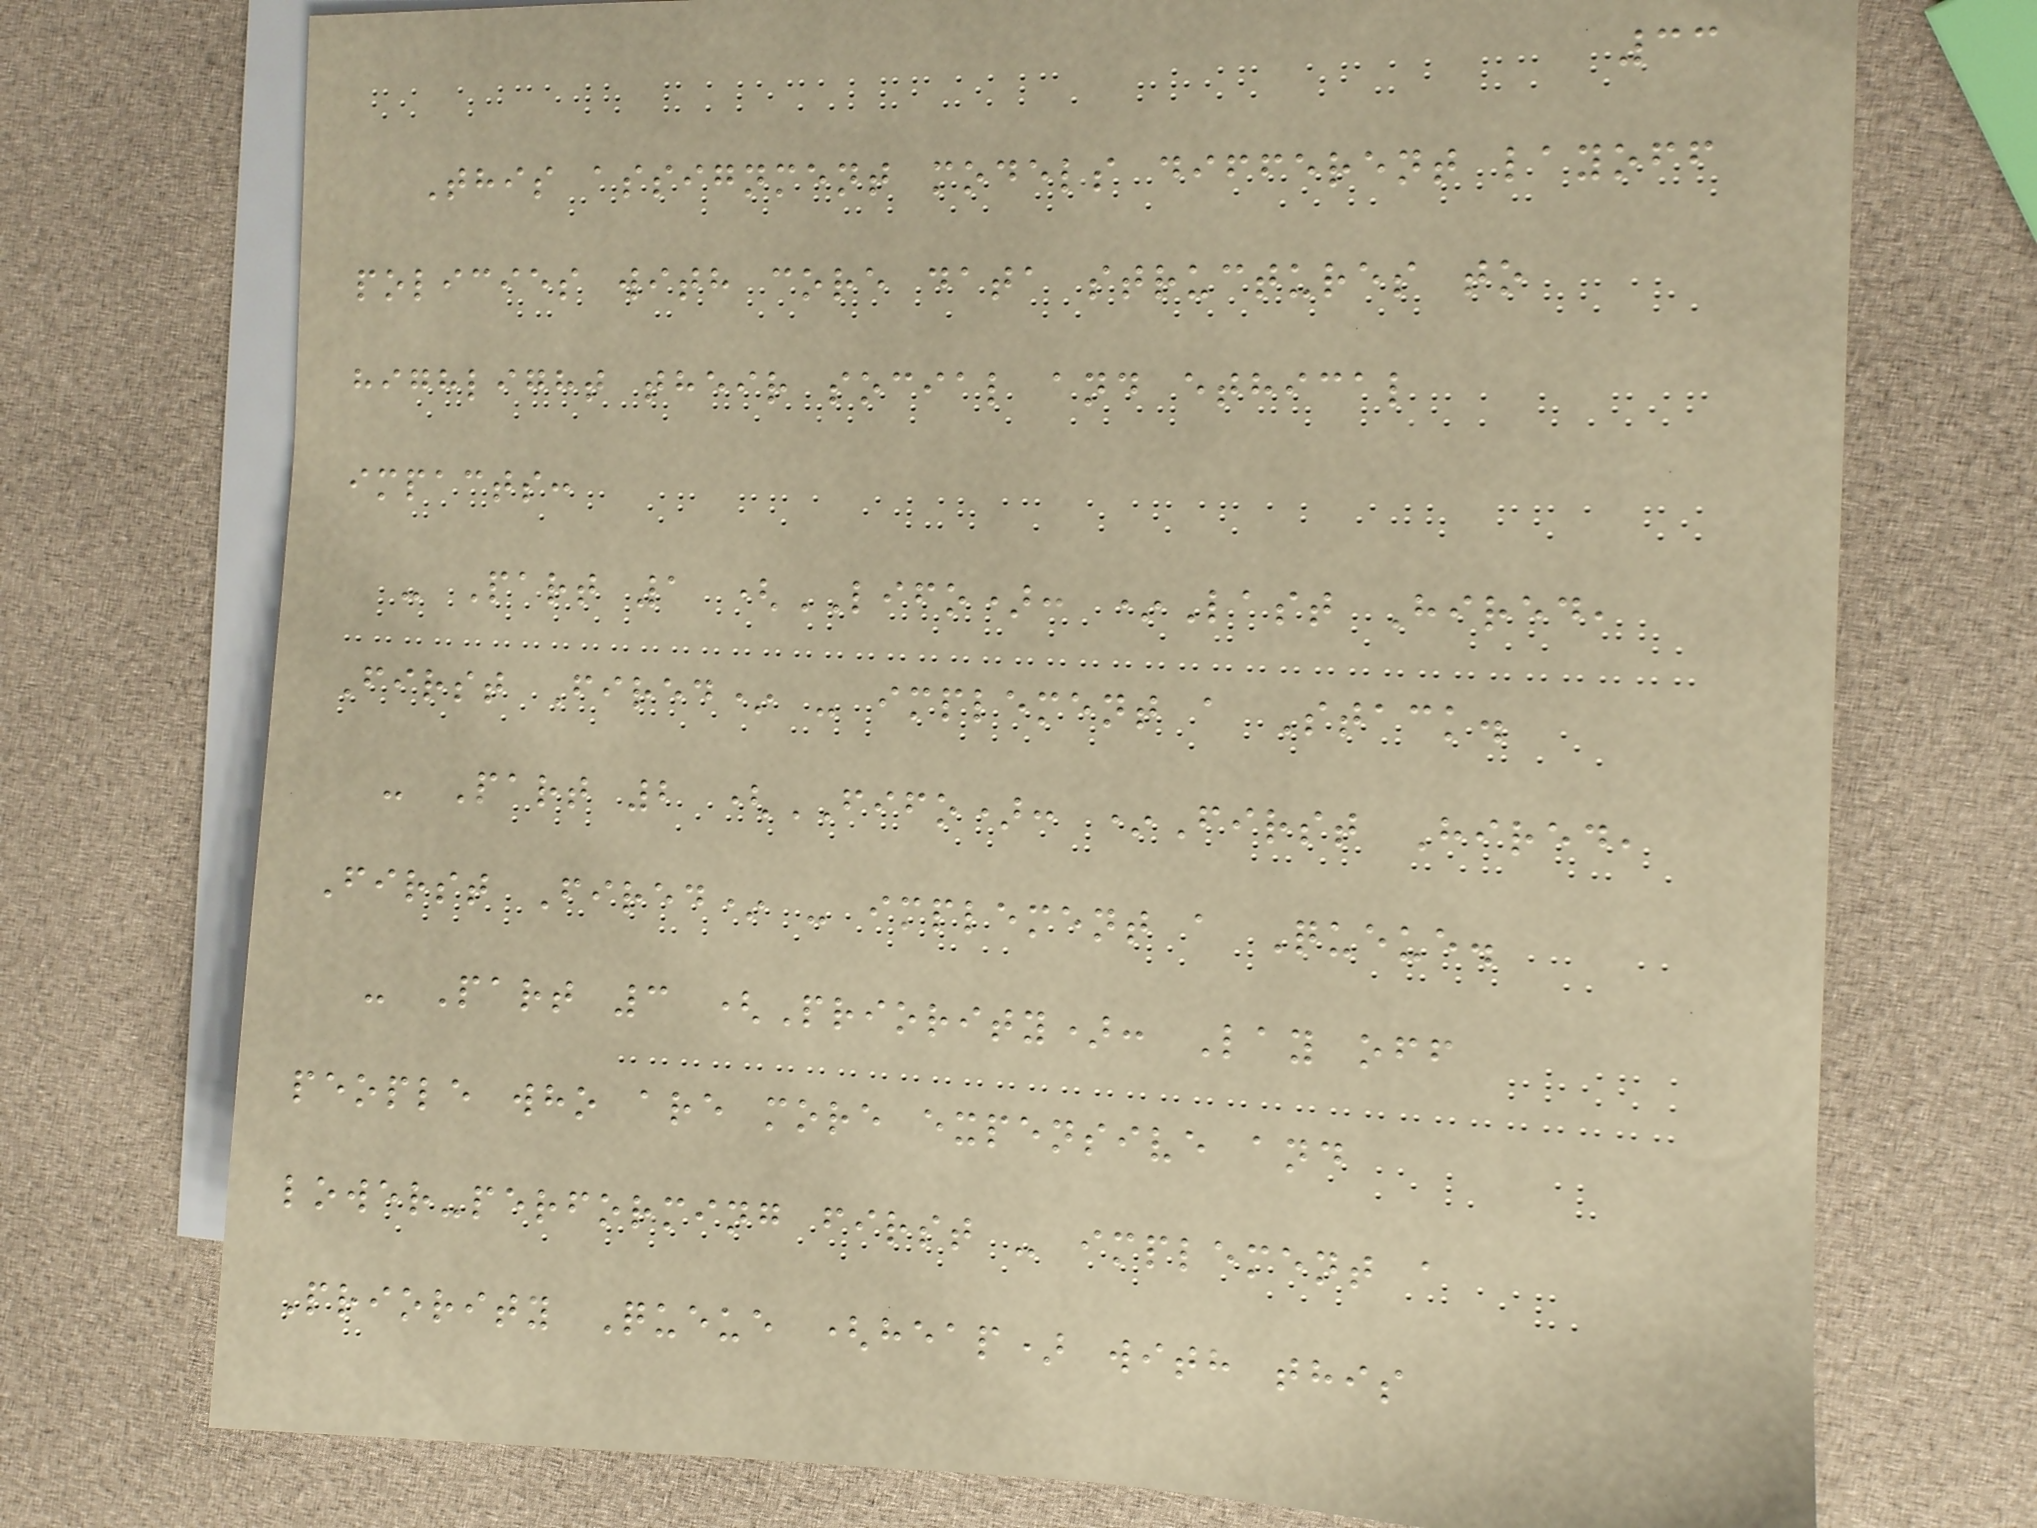33
This assignment models different layoff
policies with core data structures to
highlight their social and ethical
impacts:
- Part 1 (LIFO): *Last Hired,
First Fired* - implement a Stack.
- Part 2 (FIFO): *First Hired,
First Fired* - implement a Queue.
- Part 3 (Priority): Lay off
people who are more expensive and
lower-performing first - implement a
Priority Queue (heap) with this
